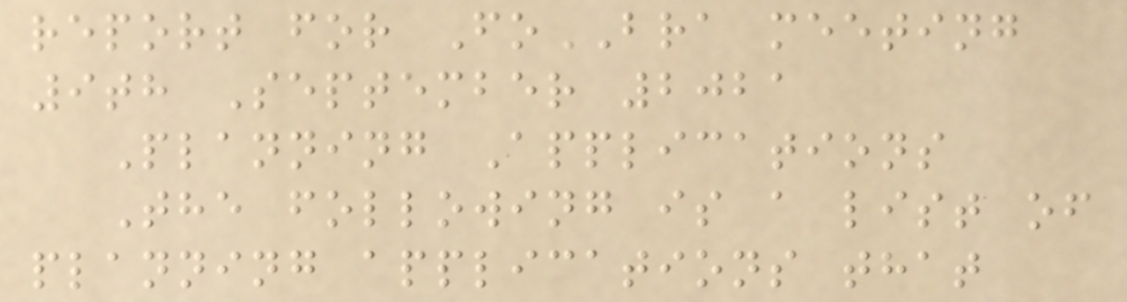report for FoBRA meeting
9th September 2021
Planning Applications
The following is a list of
planning applications that
